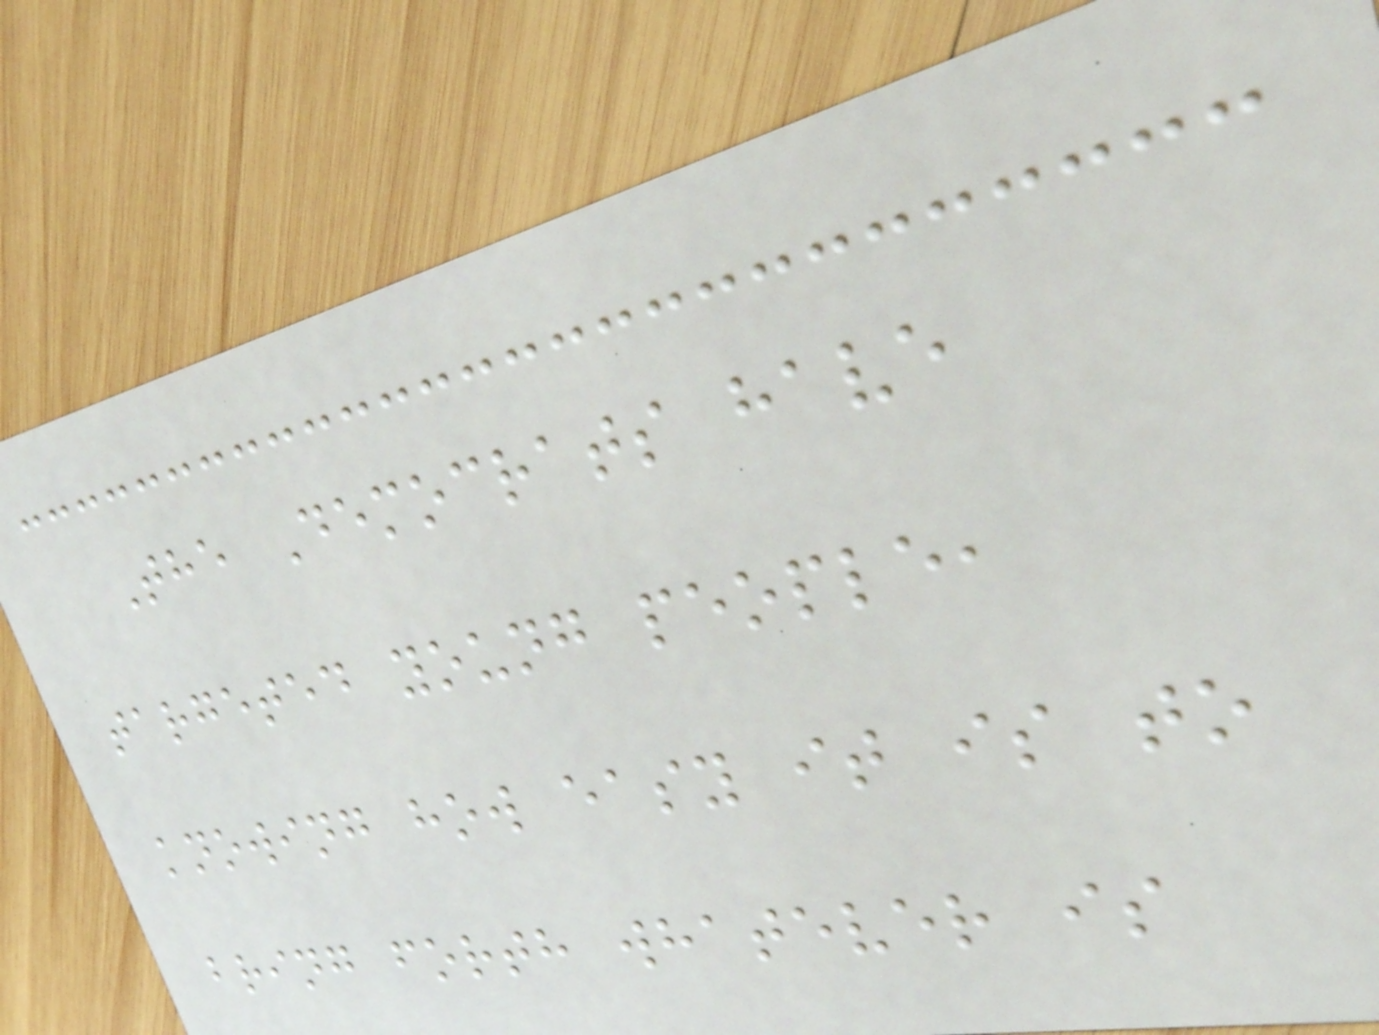The Democrats have
targeted young people,
knowing how easy it is to
bring forth whatever is
